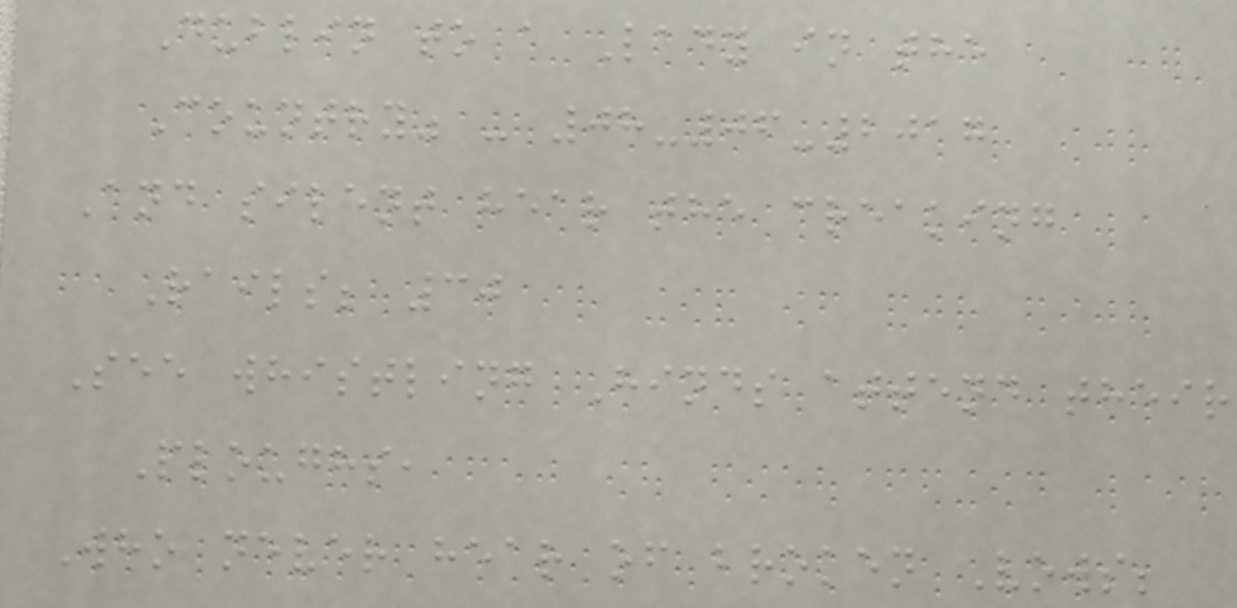Dublin to a Lady in the
Country" - 08-06-2017
And silent hear the creaking
Rails; 30
See whistling Hinds attend their
Ploughs,
Who never hear of broken Vows;
